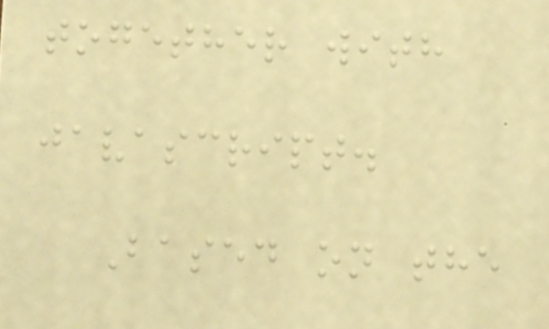together with
javascript.
Based on the
